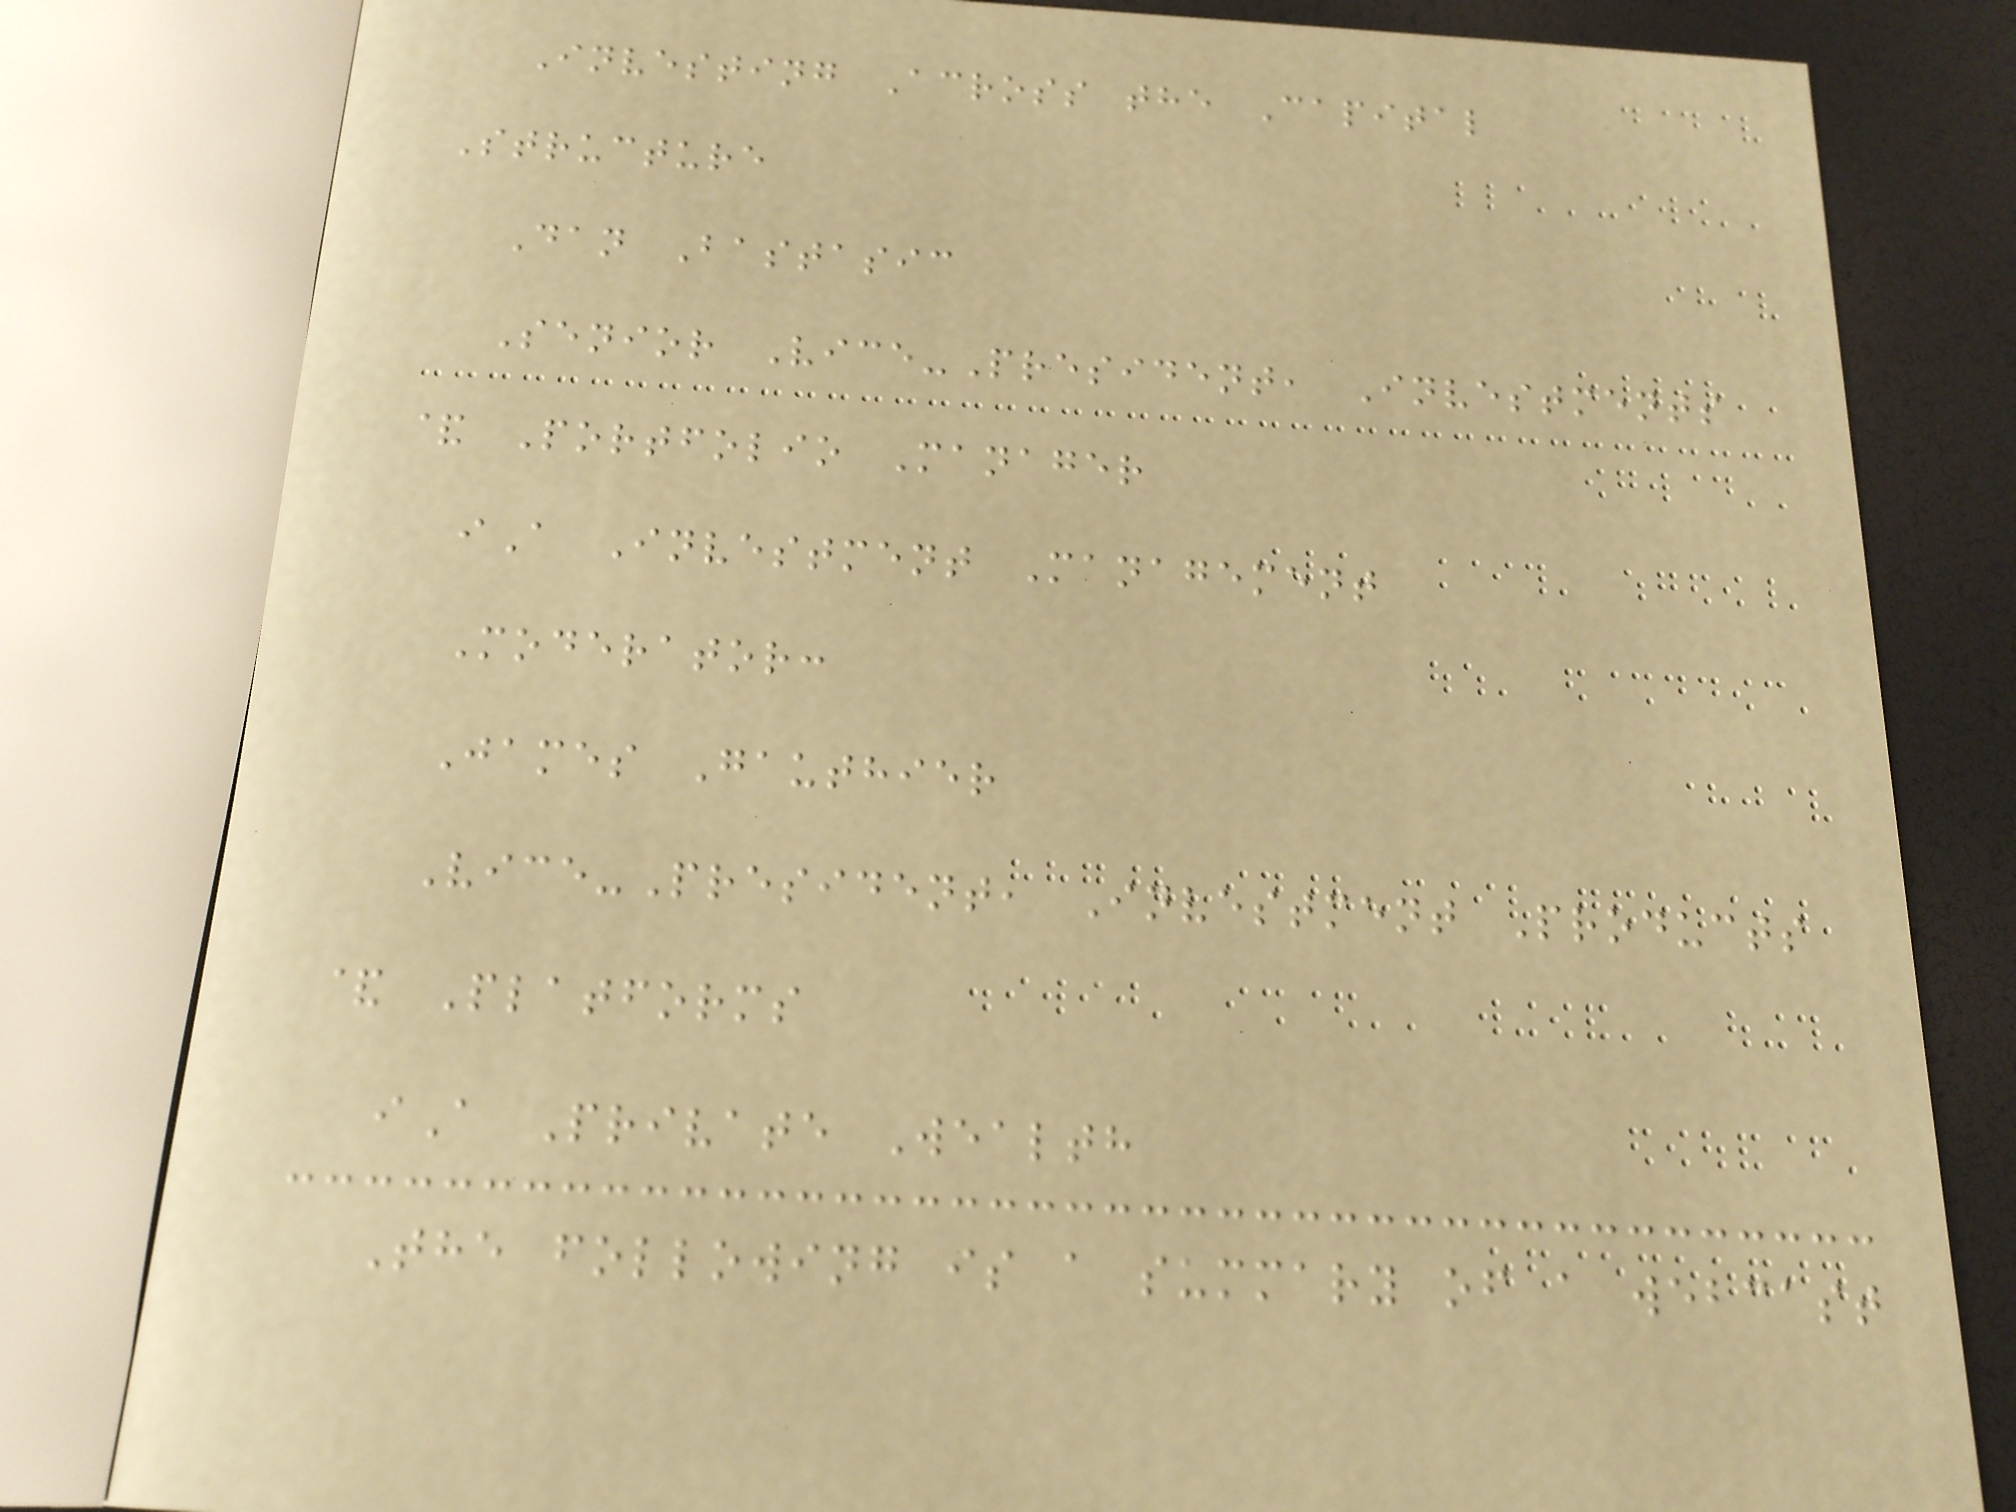Investing Across the Capital
Structure
Dan Bastasic
Senior Vice-President, Investments
& Portfolio Manager
iA Investment Management
Moderator:
James Gauthier
Vice-President, Investment Products
& Platforms
iA Private Wealth
The following is a summary of a webcast
